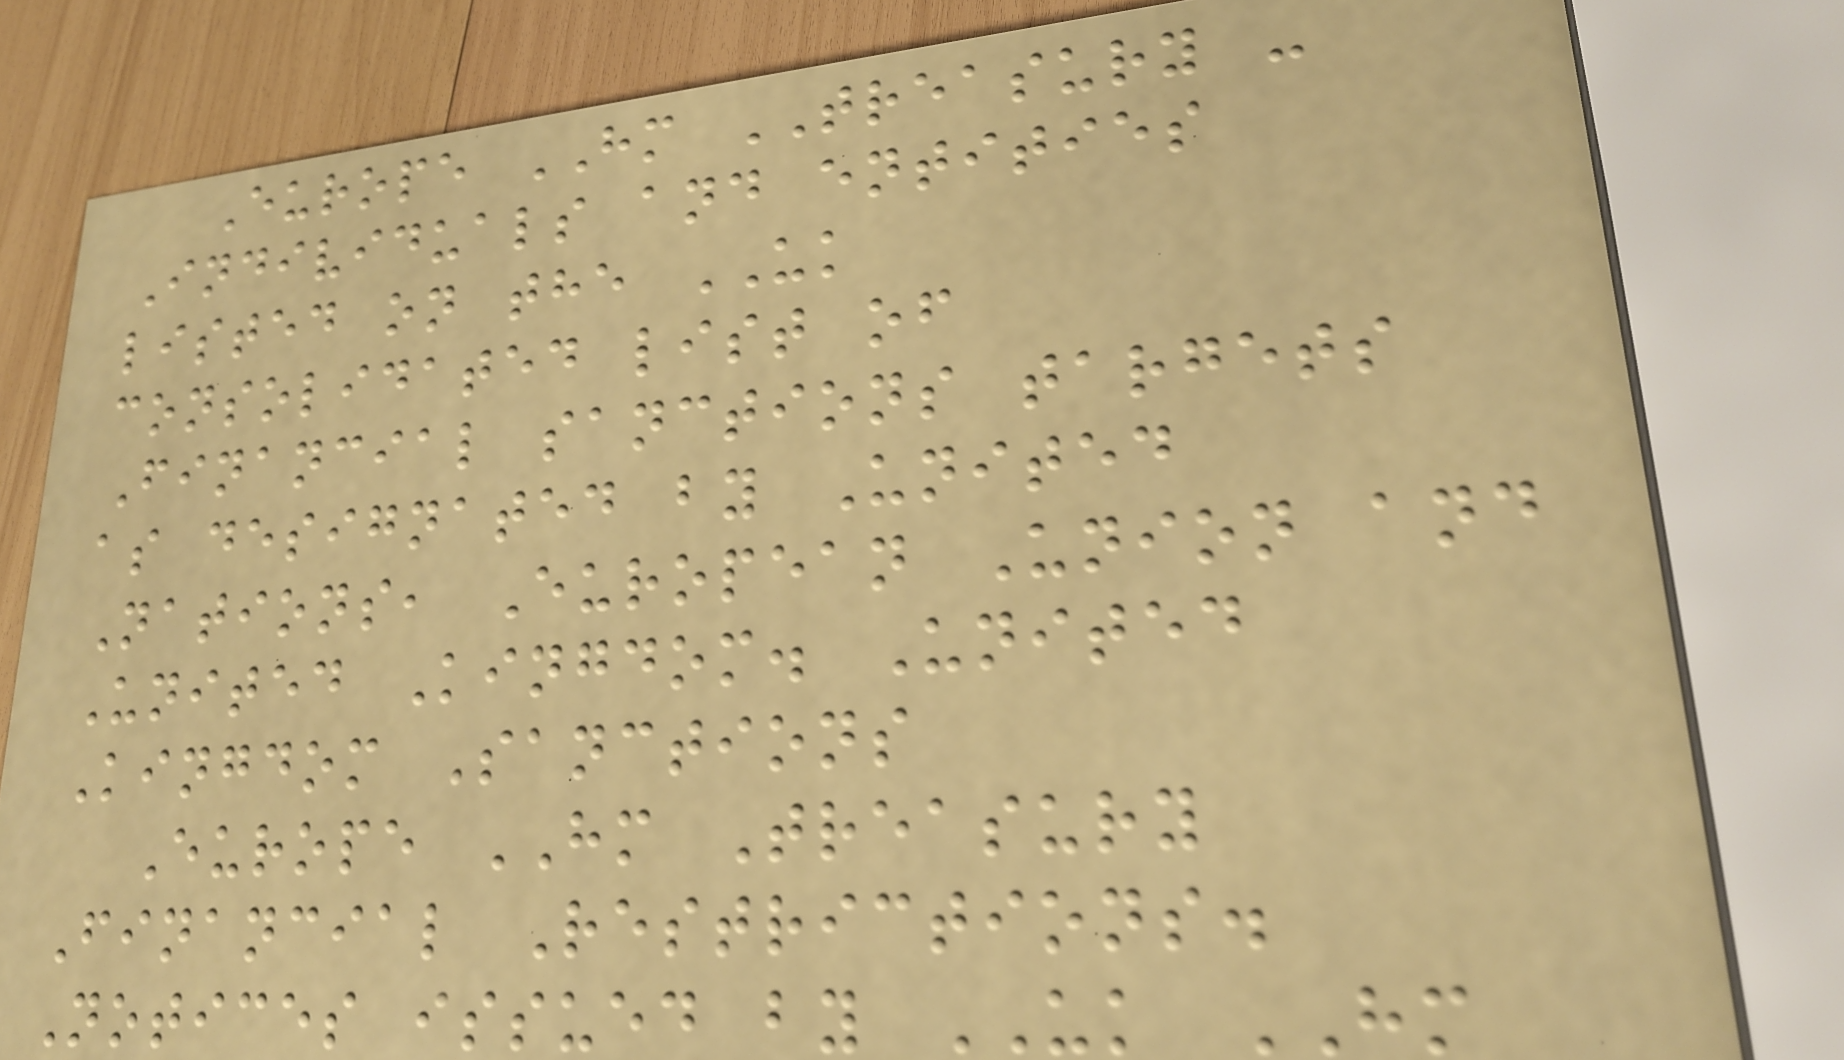Europe HM TREASURY -
Individuals and entities
listed on the UK
consolidated list of
Financial sanctions targets
as designated by United
Nations, European Union and
United Kingdom. United
Kingdom Sanctions
Europe HM Treasury
Financial Restrictions.
Notices issued by UK HM
